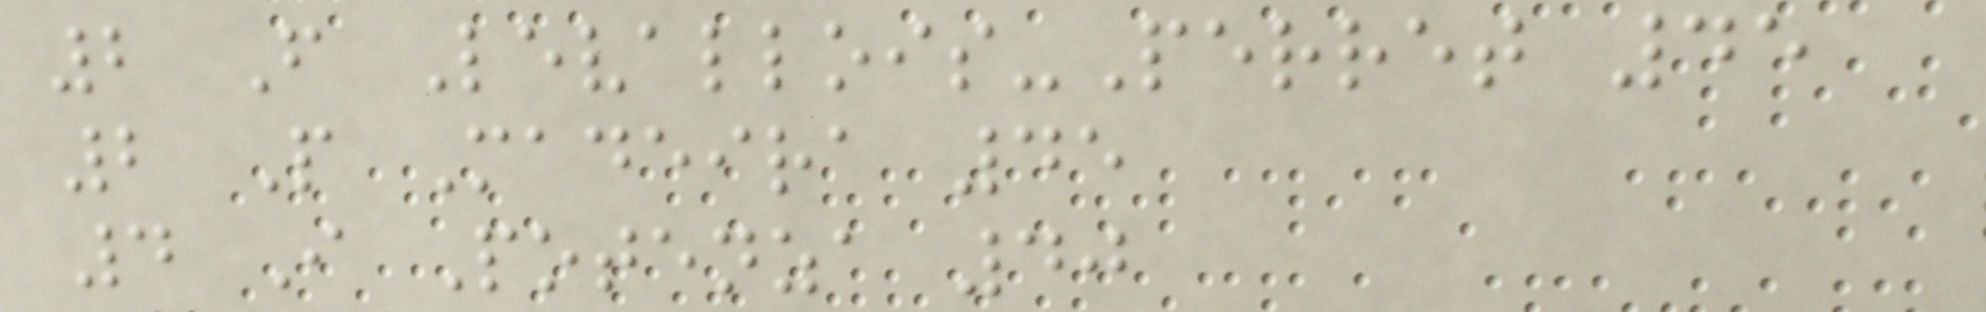2 F Levallois-Perret 45
2 P Madeira 45
4 I Potenza 40
